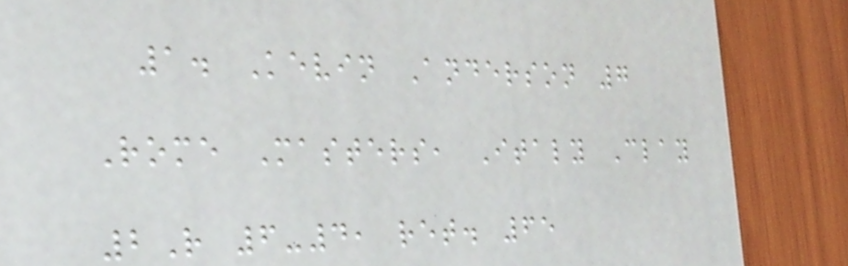1. Kevin Anderson 7
Rome Masters, Italy Clay
2R 6-4, ret. 65
